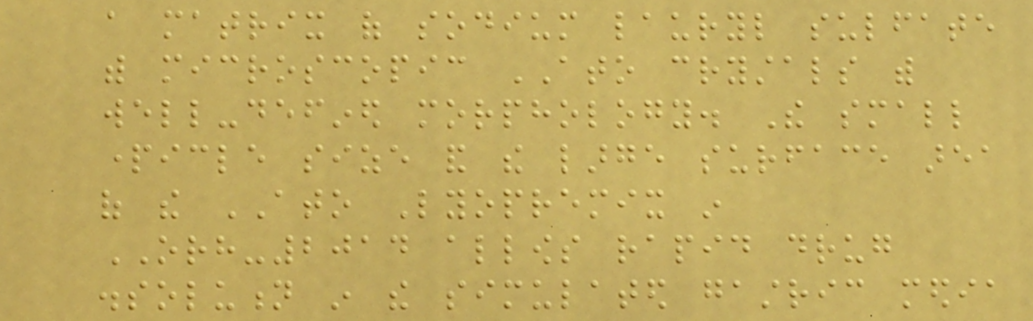a matrix of sodium lauryl sulfate
with microscopic ATO crystals with
well-defined morphology. The small
particle size and the large surface area
of the ATO Lyopremix in
ORH-2014 allows rapid drug
dissolution in the simulated gastric media
